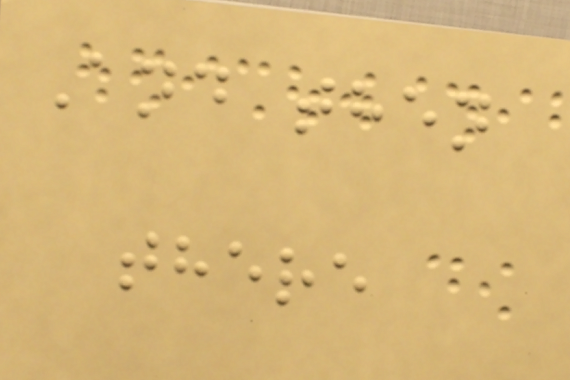And then
there
